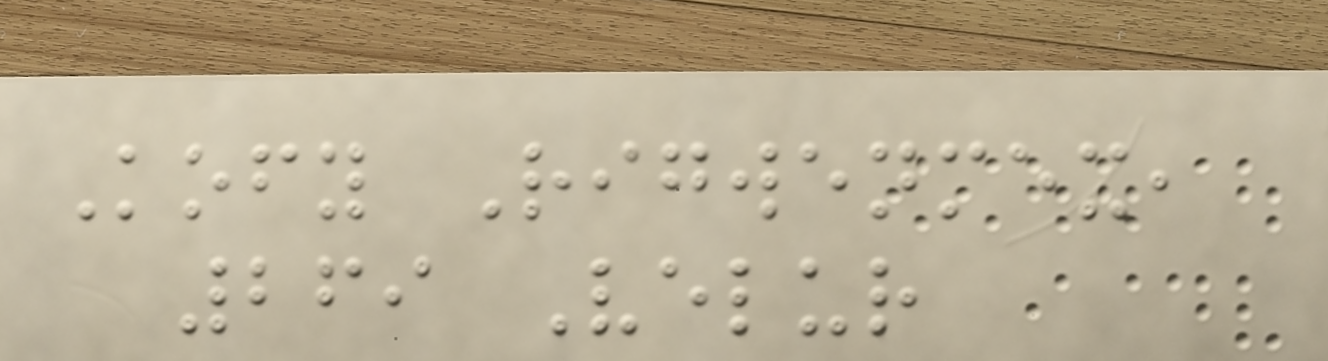Kofy Rigwenmex,
269 Velur
